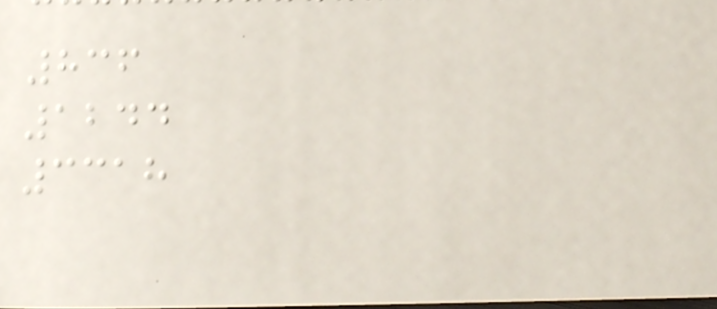836
1244
3318
